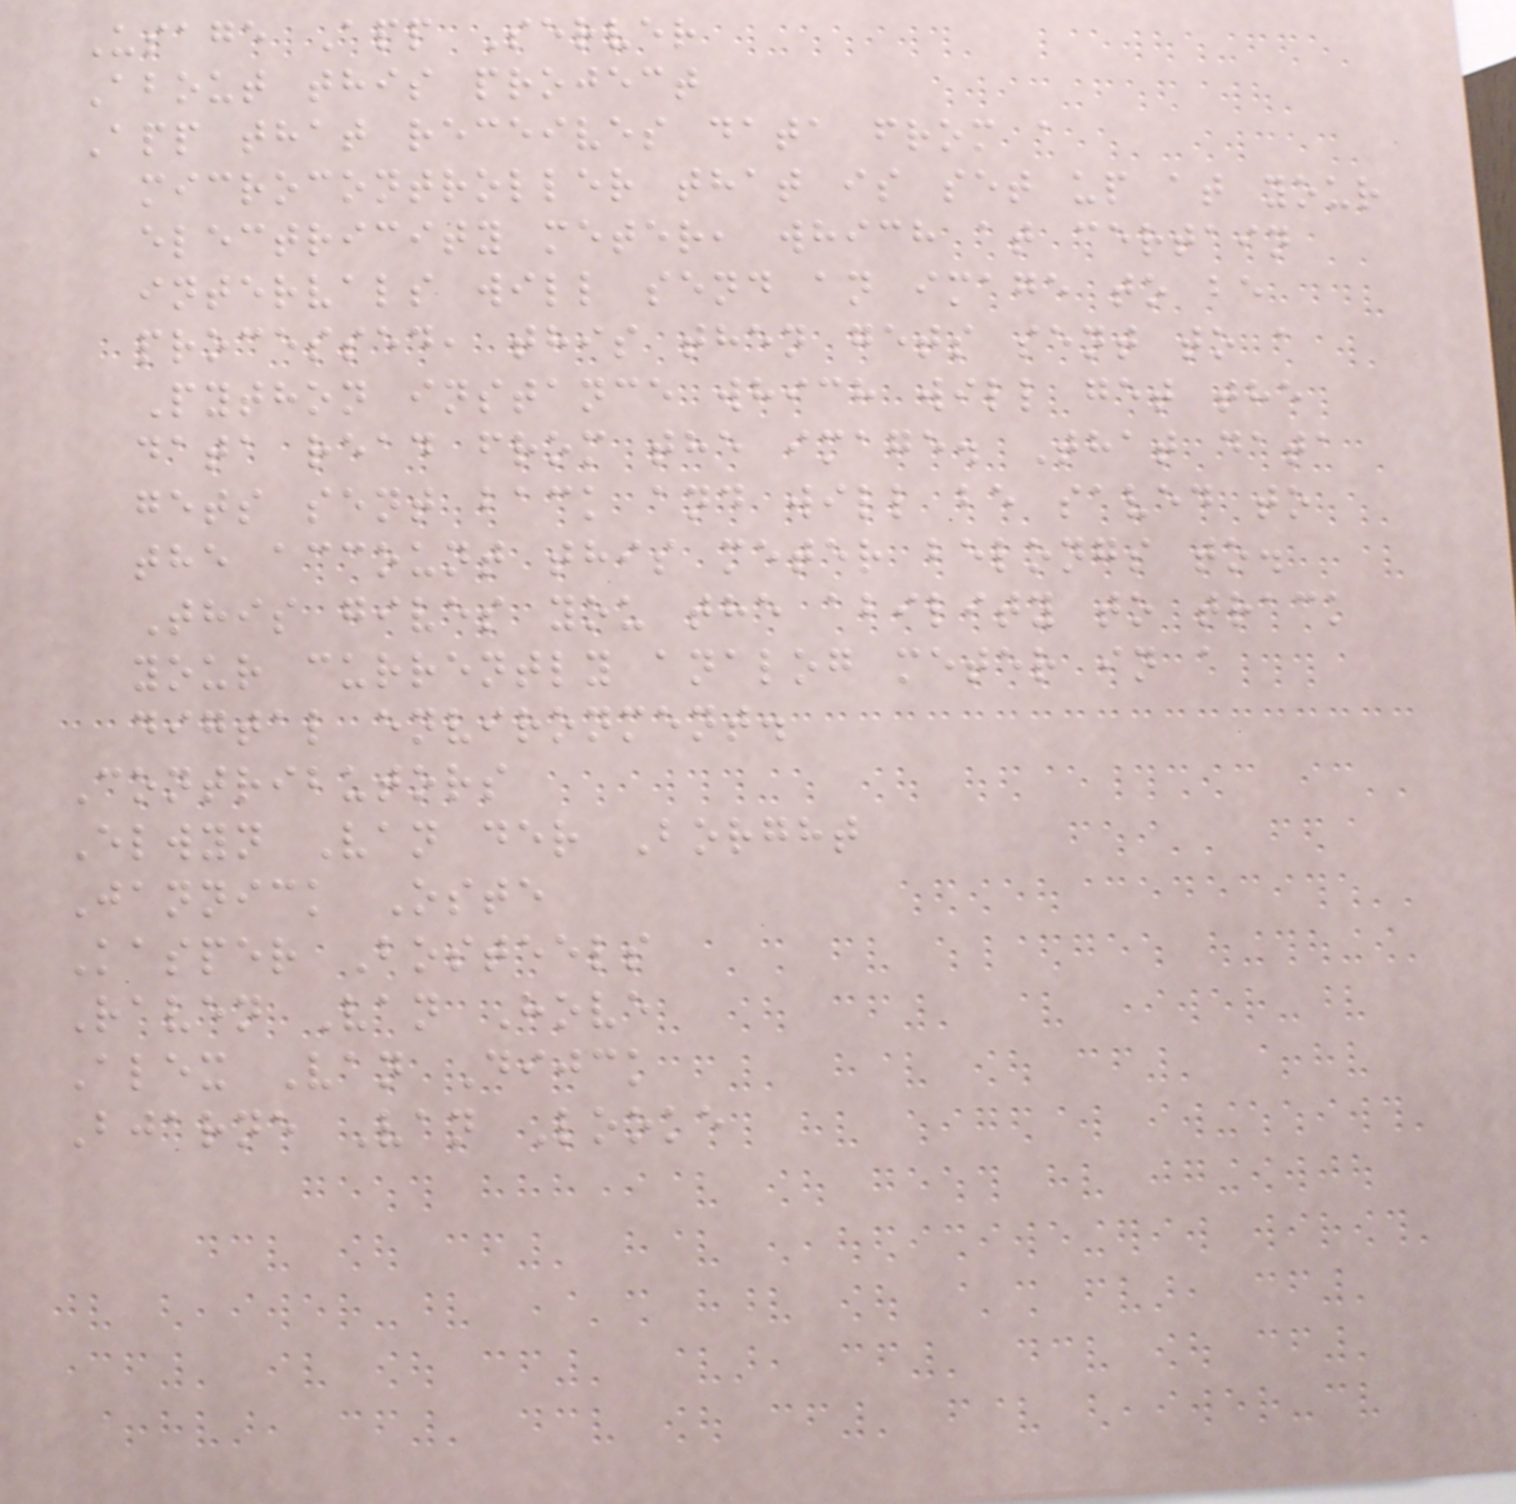Usage App Server
About this project
App that receives data from a
microcontroller that is set up at your
electricity meter, which at certain
intervals will send an image to be
processed, this then gets sent to a
Python instance which will get the
data read from the image. That data
gets sent back and will be saved to
the account this meter belongs to.
This gives you the ability to track
your currently analog meter in a
digtal environment.
Contributors
Elwyn Van der Borght
Jannick Oste
Kasper Bosteels
Raven Van Hove
Alex Van Dijck
Bjarne Van Looke
